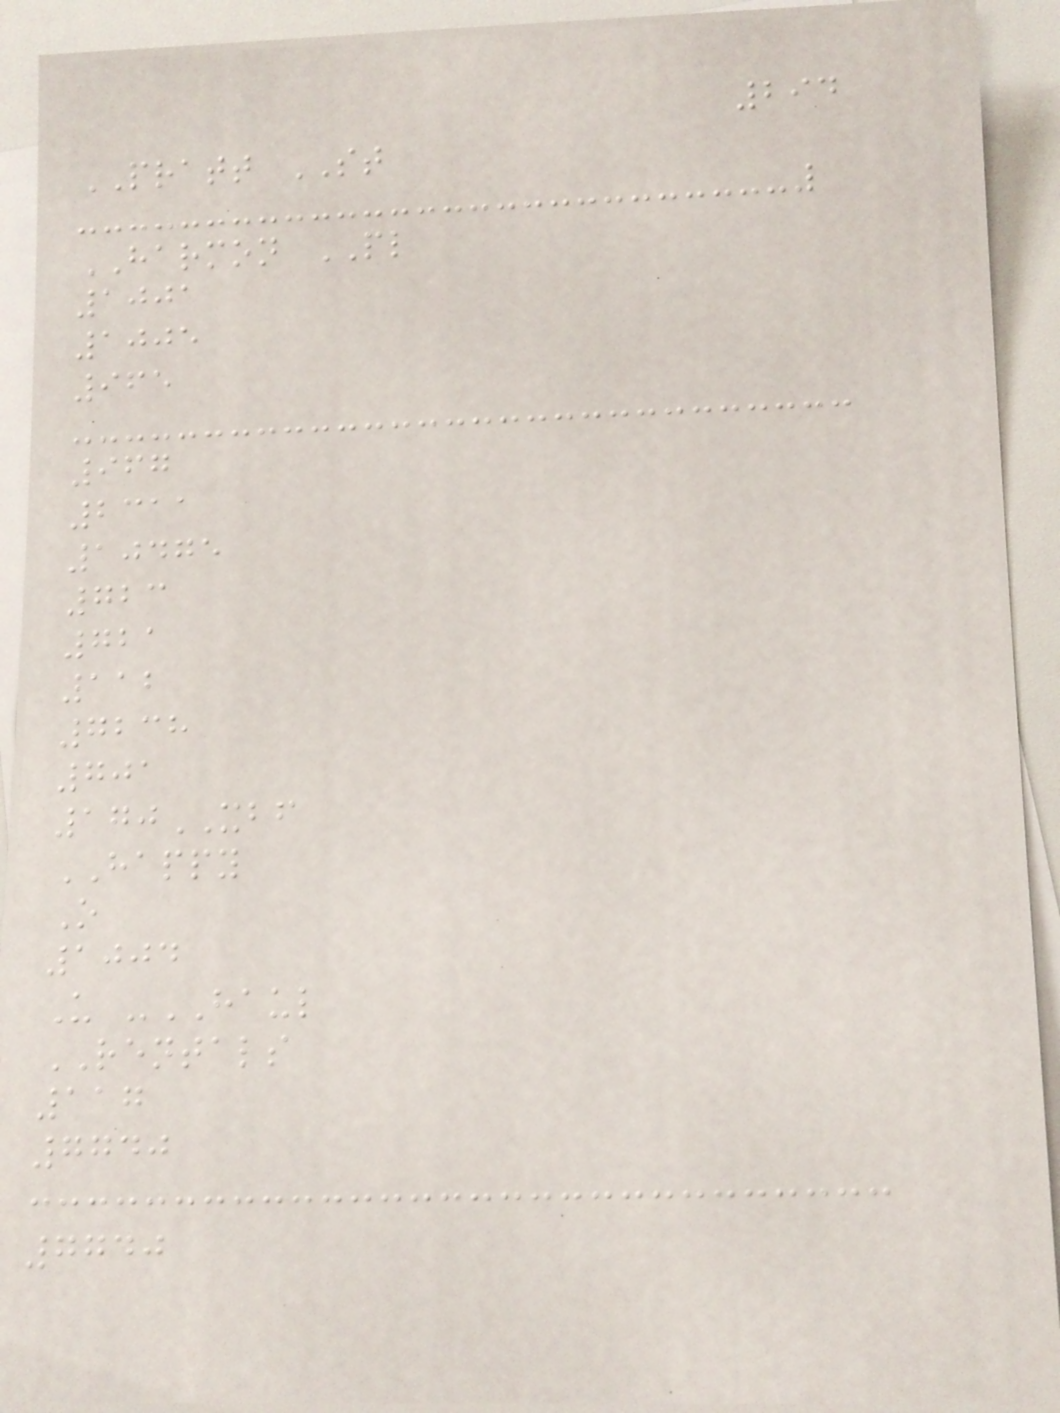294
PRATT ST
HARMON PL
1001
1005
965
967
2311
10475
723
721
112
7238
701
170XBF
HAPPY
O
1004
U -HAUL
RENTALS
117
7740
7740
